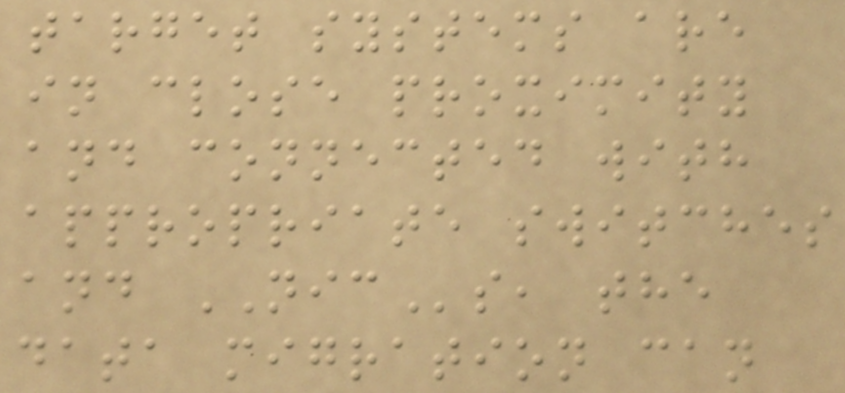target systems are
in close proximity
and connected with
appropriate switches
and NICs, the
data migration can
